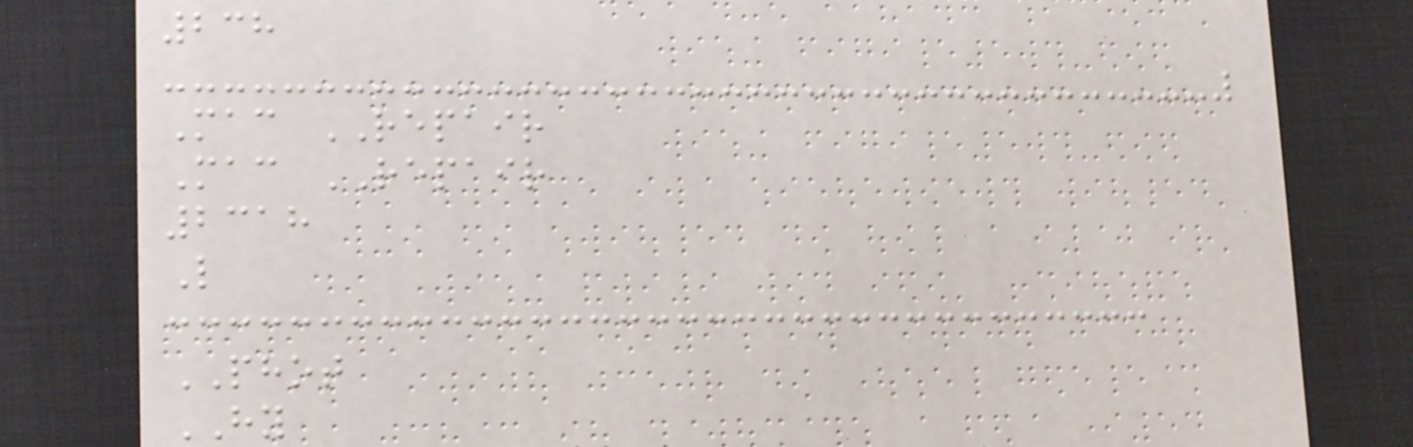238
Mac REPAIR
Mac REPAIR
2318
L
PHOT
HY
